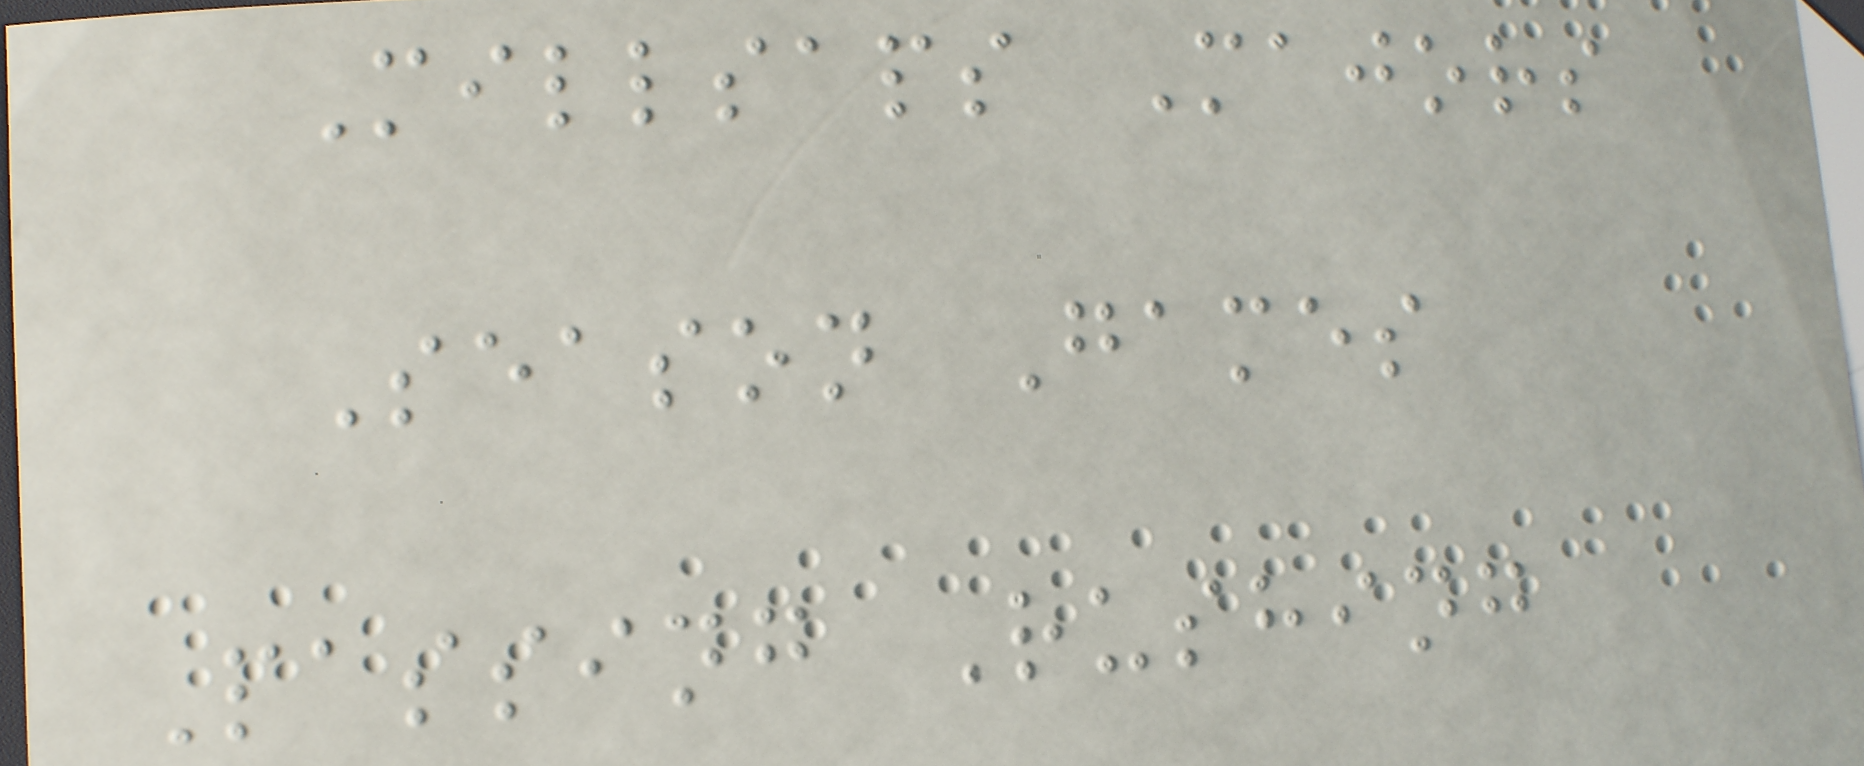Millsaps Majors
Season Games
Passing Rushing
